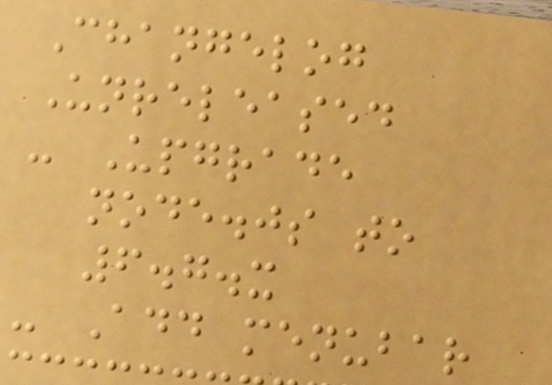Changelog
Unreleased
- Upgrade
node.js to
6.7.x
- Add menubar
